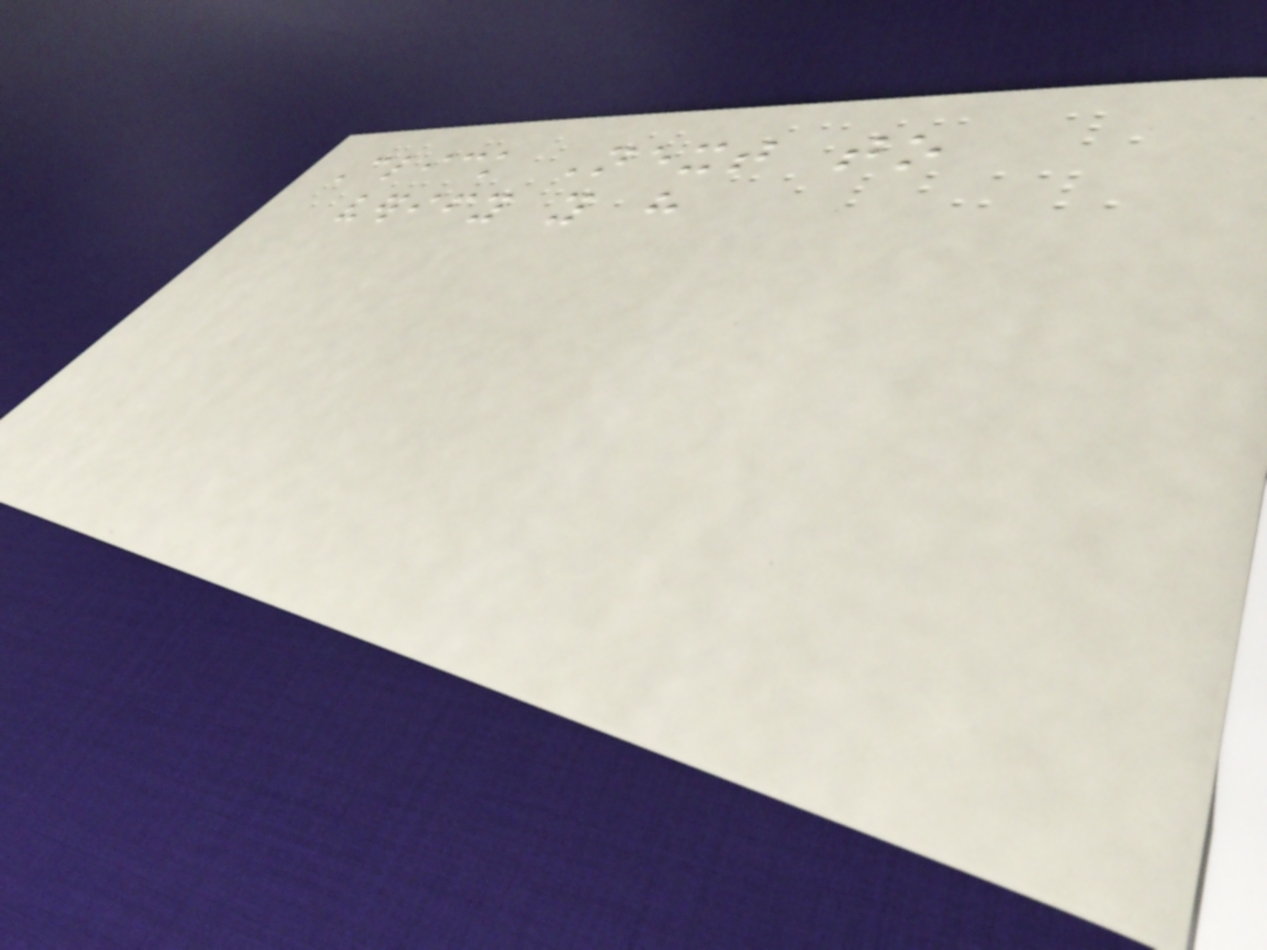Click Next to
verify you have
